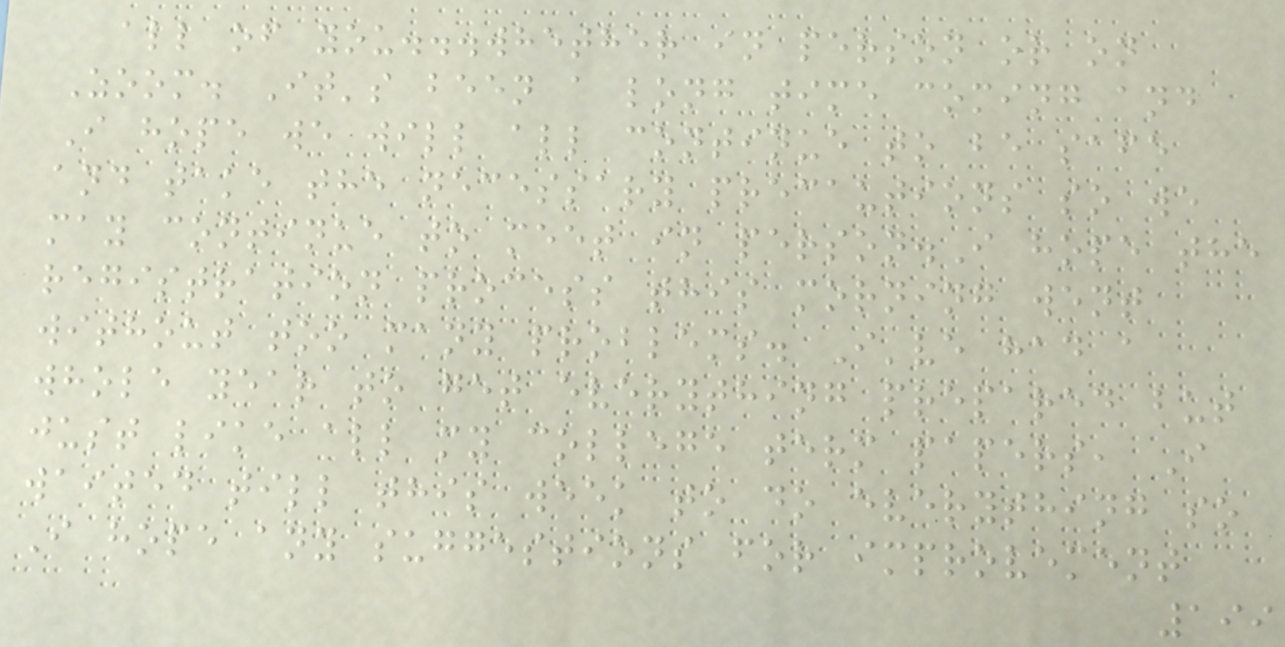all of you...whether in person or on
Zoom. It's been a long time coming and
I hope we will all continue to be safe
and take the necessary precautions so we
may continue to meet in person.I hope the
registration process this morning went
without too many problems. I've had a
whole year to get everything prepared but
just like all my college term papers, I
waited till this week to do everything so
I hope any suggestions for improvement
199
